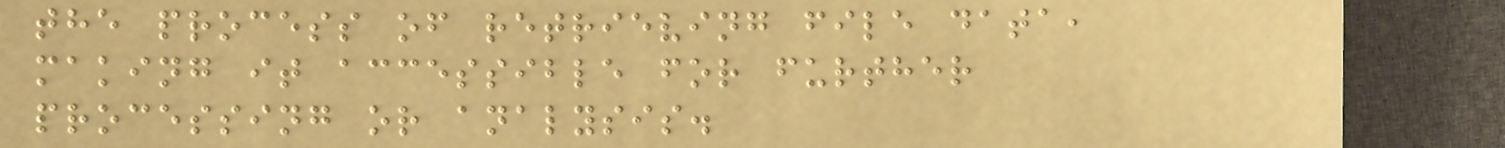the process of retrieving file data,
making it accessible for further
processing or analysis.
